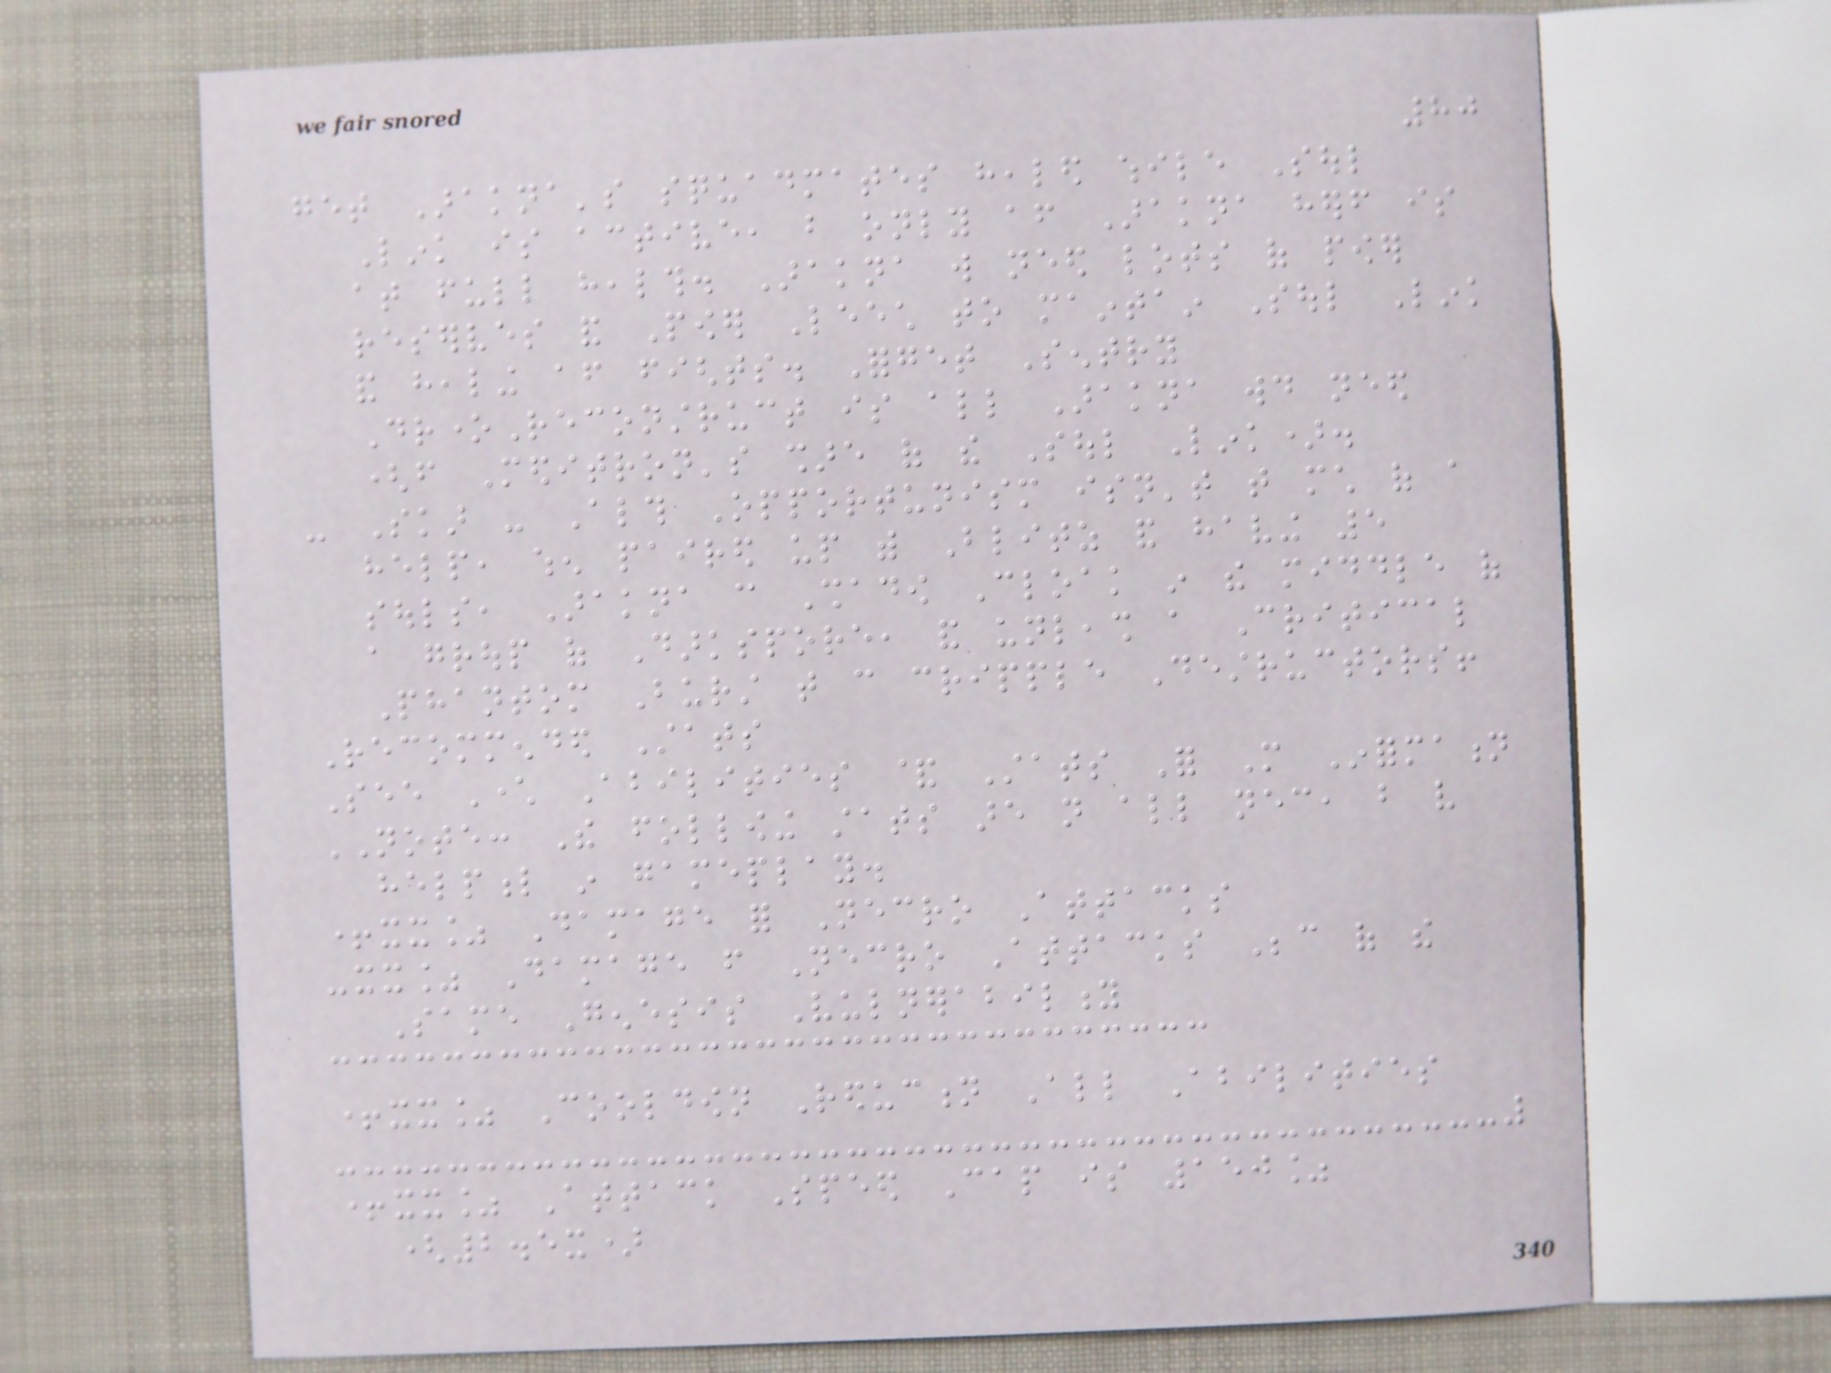80
get Arakna's squadmates healed while Soul
Link is active, but only after Arakna herself is
at full health. Arakna will need lots of power
reserves and Power Leech to maintain Soul Link
and healing after fights. Forget Sentry
DroneReconstruct is all Arakna would need
(from Meditron's share of the Soul Link).
- Skar - Although Opportunism isn't that much of a
help, when paired up with Blitz and having 5
souls, Arakna can Shadow Cloak in the middle of
a group of Darkspore, and unleash a Critical
Phantom Burst that can cripple Destructors!
Recommended Stats
See Character Abilities & Stats For More Information
NOTE: The following stats are not all necessary, but very
helpful in gameplay.
+xx% Damage for Necro Attacks
-xx% Damage from Necro Attacks Because of the
Same Genesis Vulnerability
+xx% Cooldown Reduction All Abilities
+xx% Attack Speed Cap is 150%
(2.5x)
